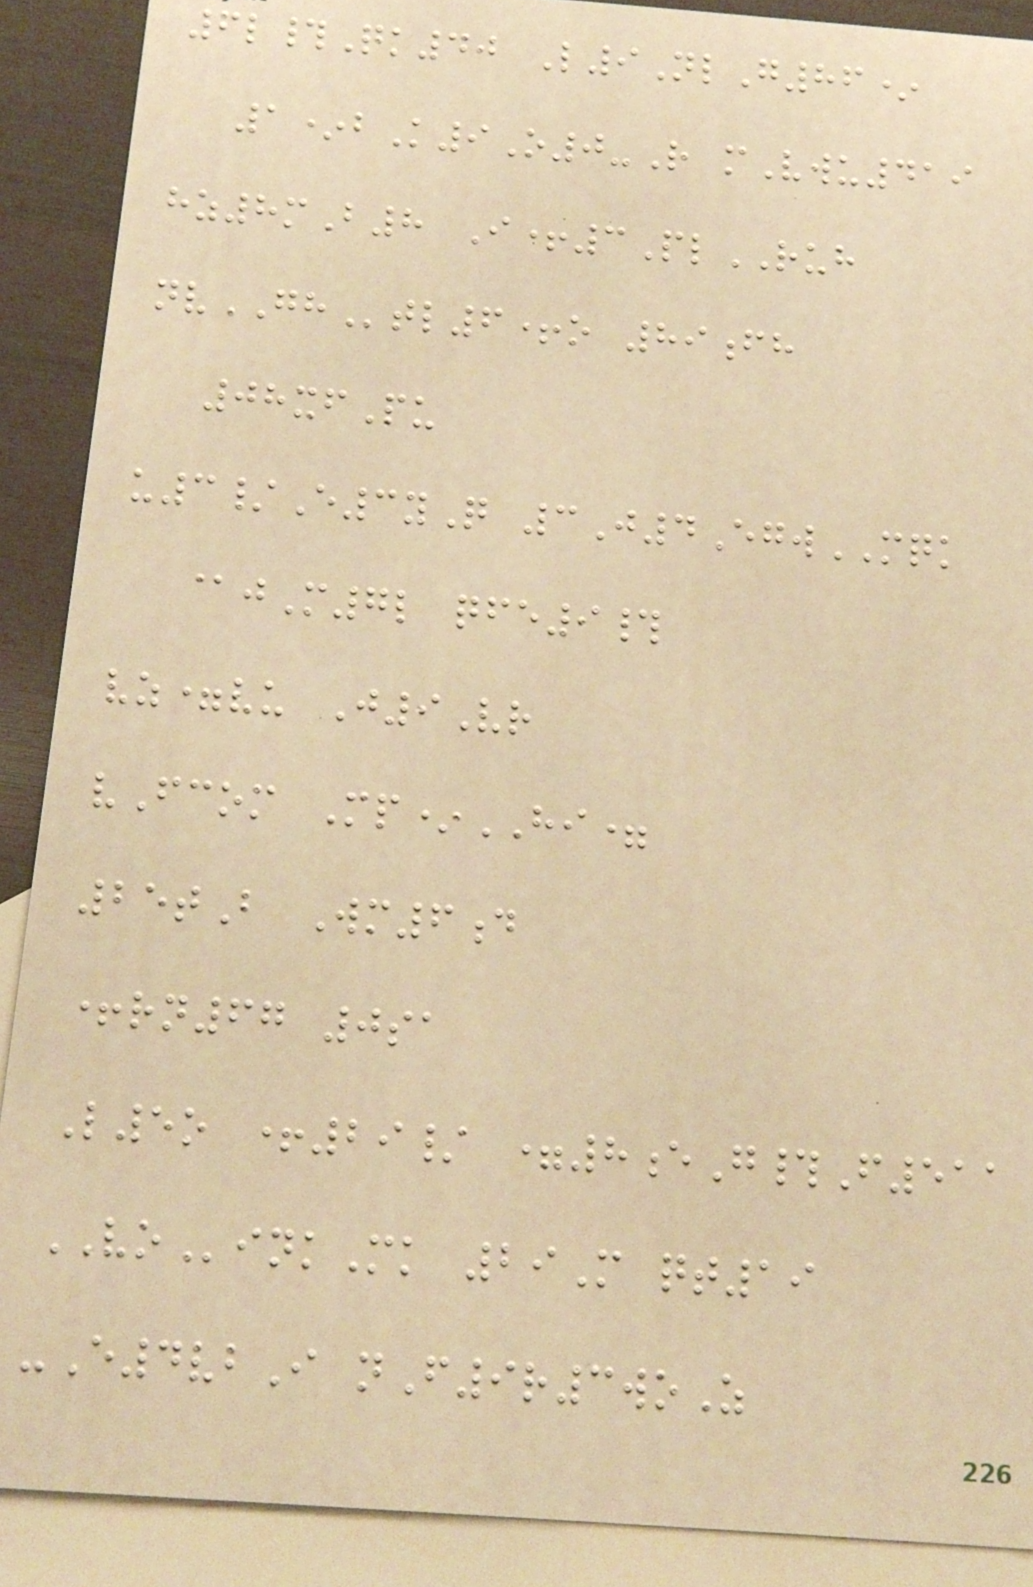6l#Qk40 L9NlG86*
1*bK9O0-R mVwu419
hz8mB8 I+3PlRUH
nvGHtl6+o 89fh
08xfPu
u3/E3yQ 3J4EgwMQK
@jM7l qfe9#
vz=vu J9Vr
vFcom Mp*HI=
25tB Wm6d
+rn67 0sa
L5o +29/ =8eG#F511
VOinkMk 29M qt19
-E4vbI nF9r3woZ
